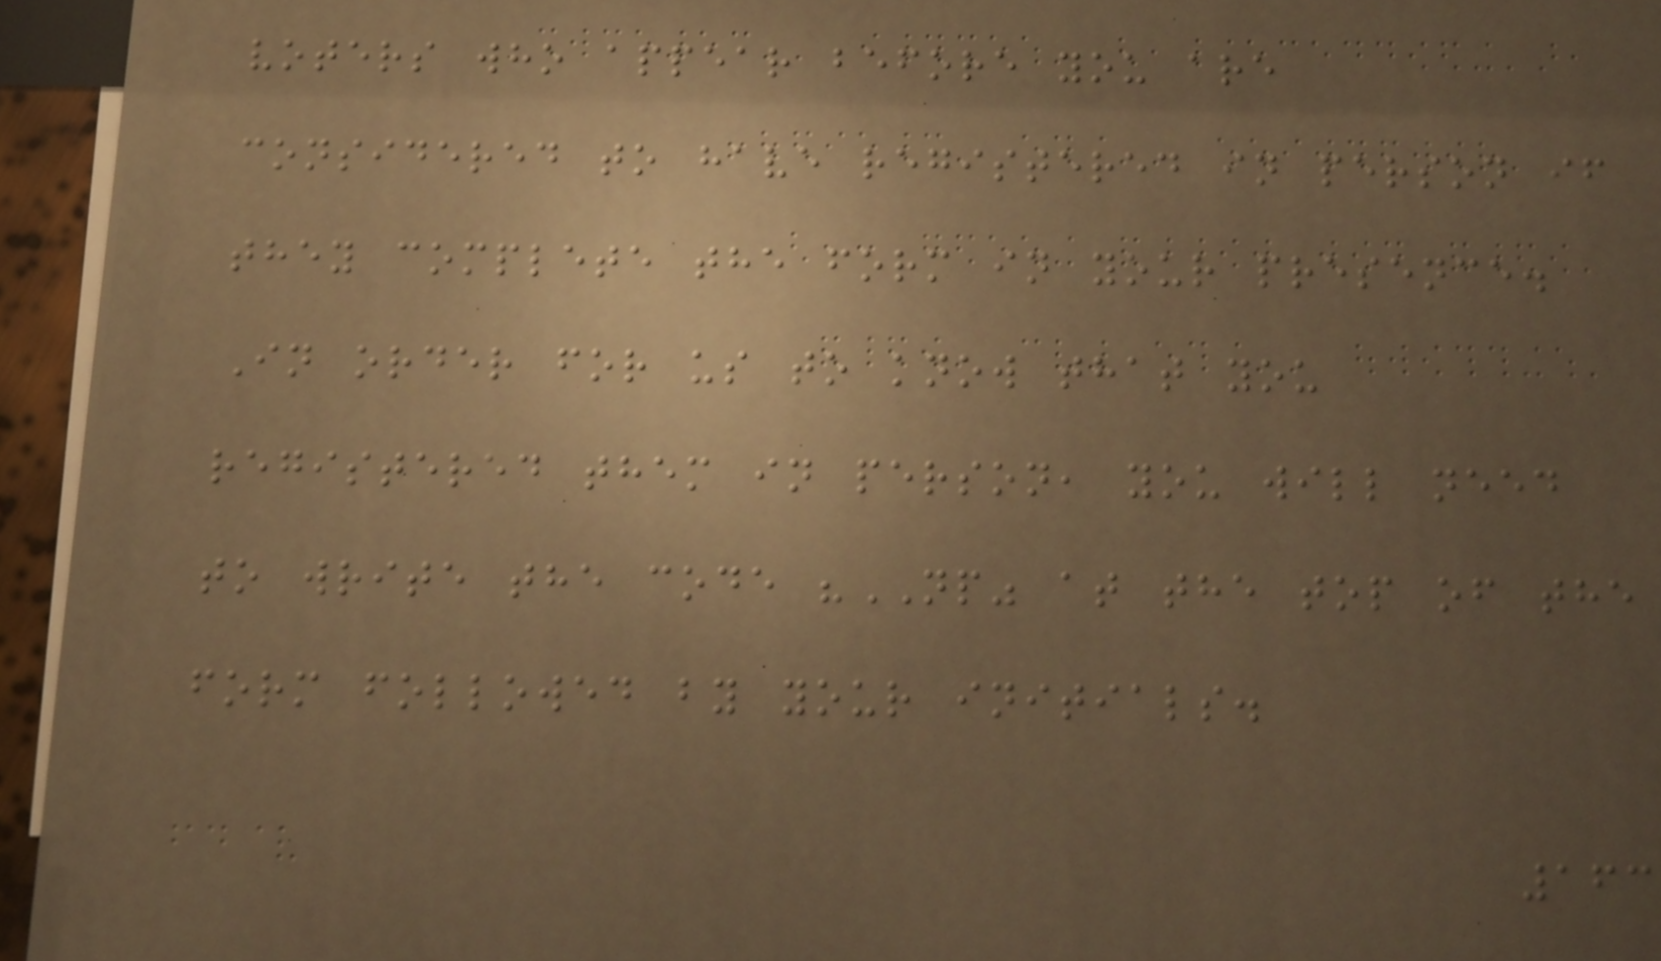voters who appear before you are
considered to have registered in person if
they complete the form in your presence.
In order for us to know that you
registered them in person, you will need
to write the code "NP" at the top of the
form followed by your initials.
163
